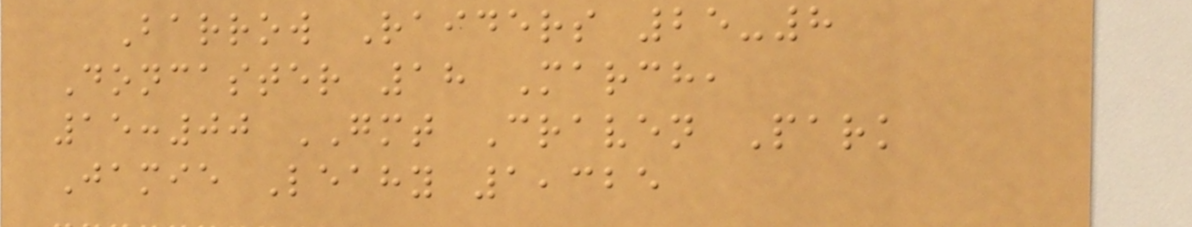Barrow Raiders 25-8
Doncaster 18 March,
15:00 GMT Craven Park
Jamie Leahy 1,325
